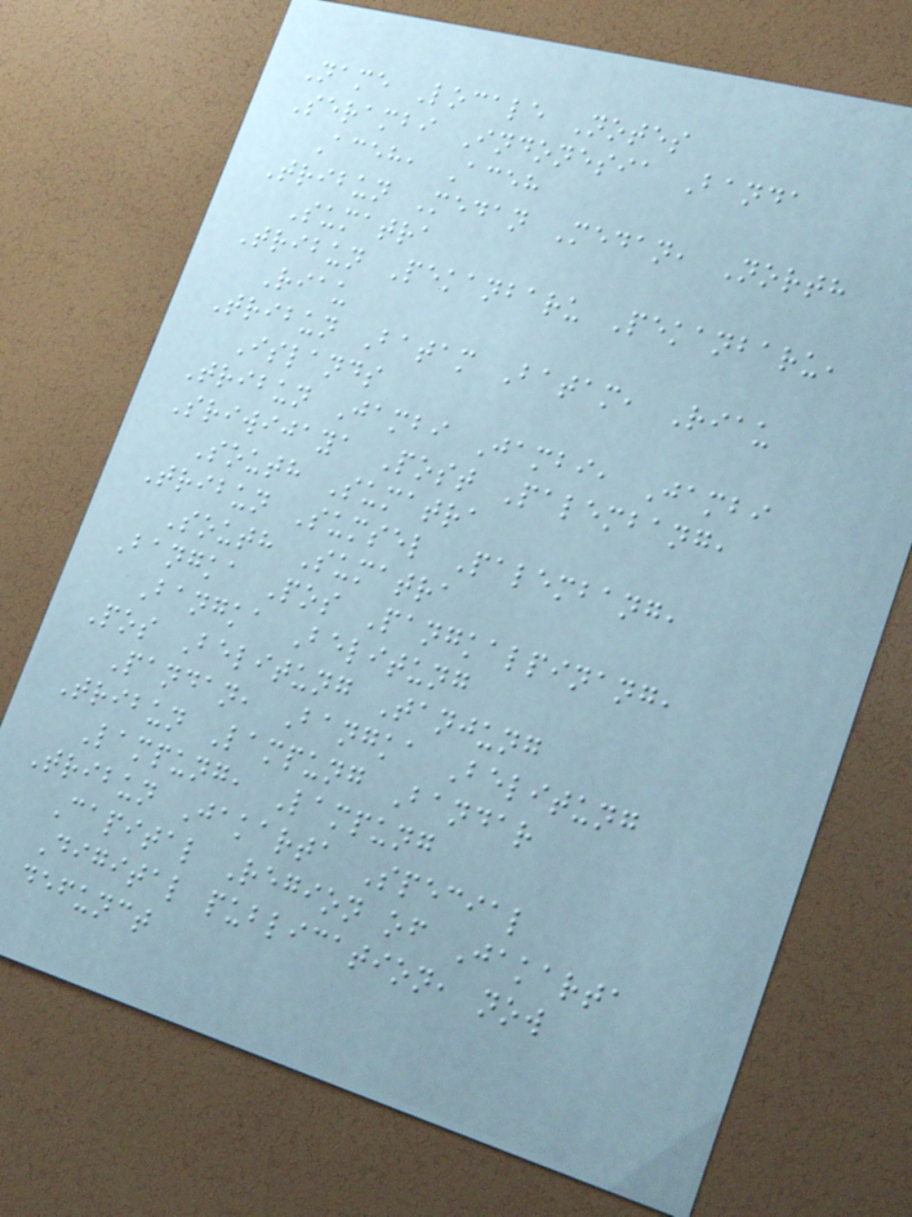Name Locale Notes
Serambi Indonesia Banda
Aceh, Aceh
Tribun Medan Medan, North
Sumatra
Tribun Pekanbaru Pekanbaru,
Riau
Tribun Batam Batam, Riau
Islands
Tribun Jambi Jambi, Jambi
Sriwijaya Post Palembang,
South Sumatra
Tribun Sumsel Palembang,
South Sumatra
Bangka Pos Pangkalpinang,
Bangka Belitung
Pos Belitung Tanjung
Pandan, Bangka Belitung
Tribun Lampung Bandar
Lampung, Lampung
Tribun Jakarta Special
Capital Region of Jakarta
Digital publication, now
defunct
